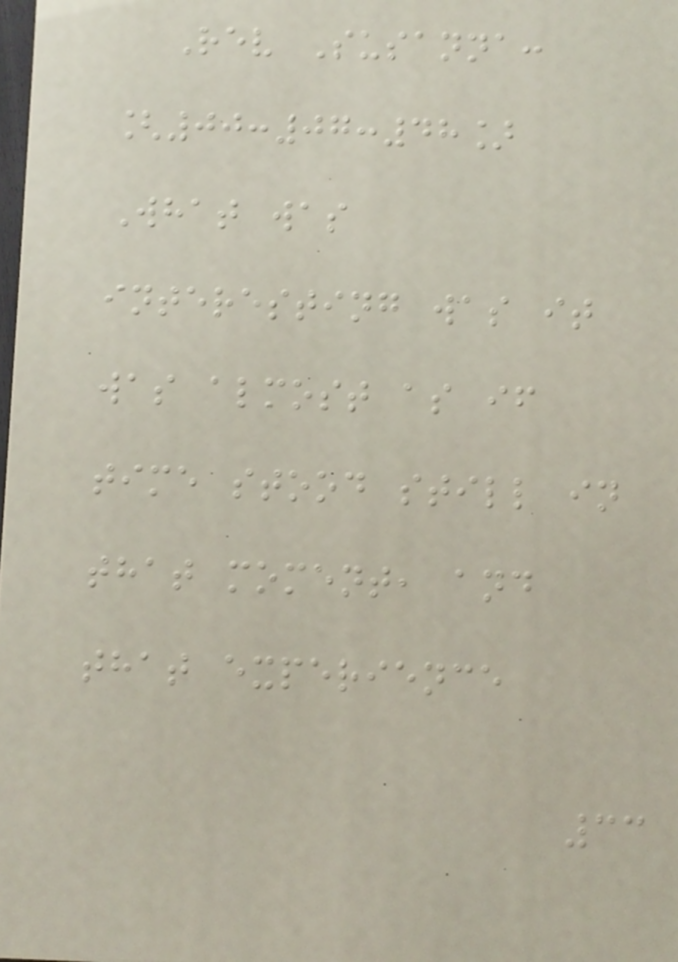Rev Susanna:
[00:07:48]
What was
interesting was it
was almost as if
time stood still in
that moment, and
that experience
33
